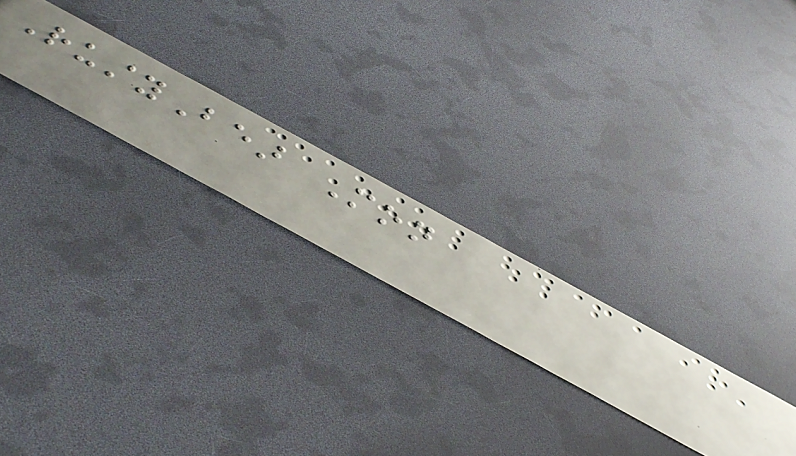RustyBear Mon
